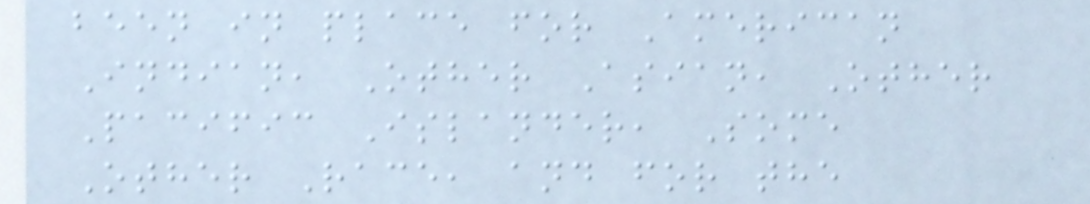been in place for American
Indian, Other Asian, Other
Pacific Islander, Some
Other Race, and for the
